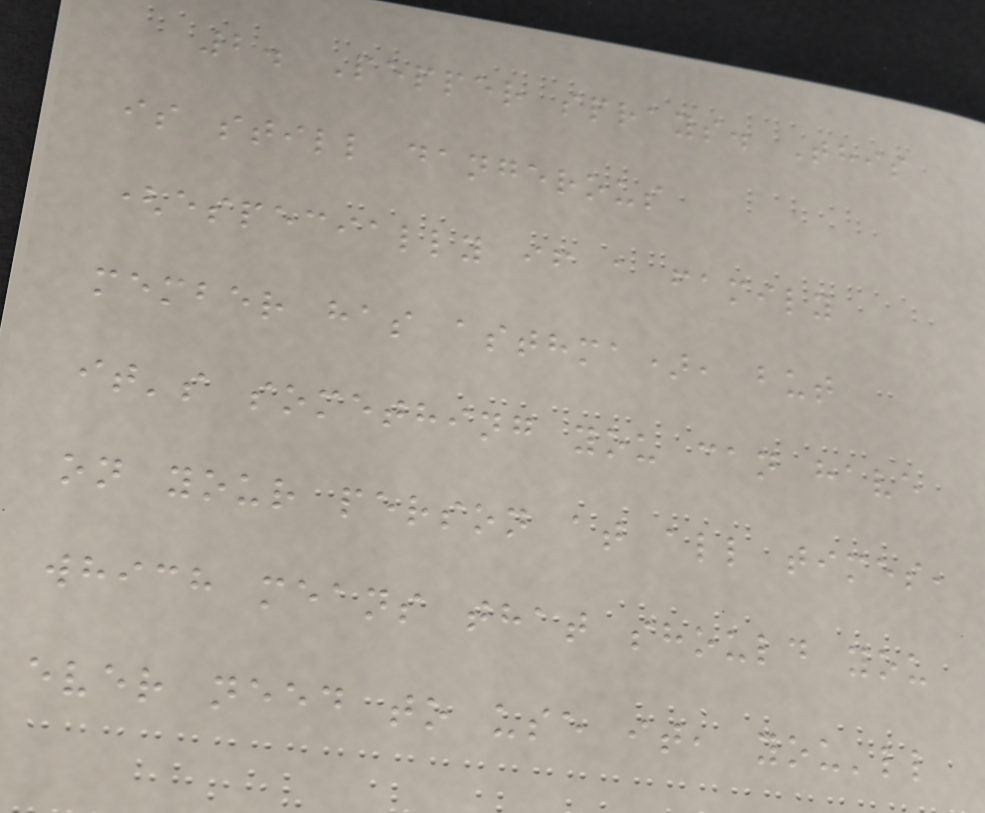2. Pepper sprays. This
is still dangerous
(especially if a family
member has asthma), but
it's something you can have
on your person at all times,
which means that should you
ever need to use it, you'll
